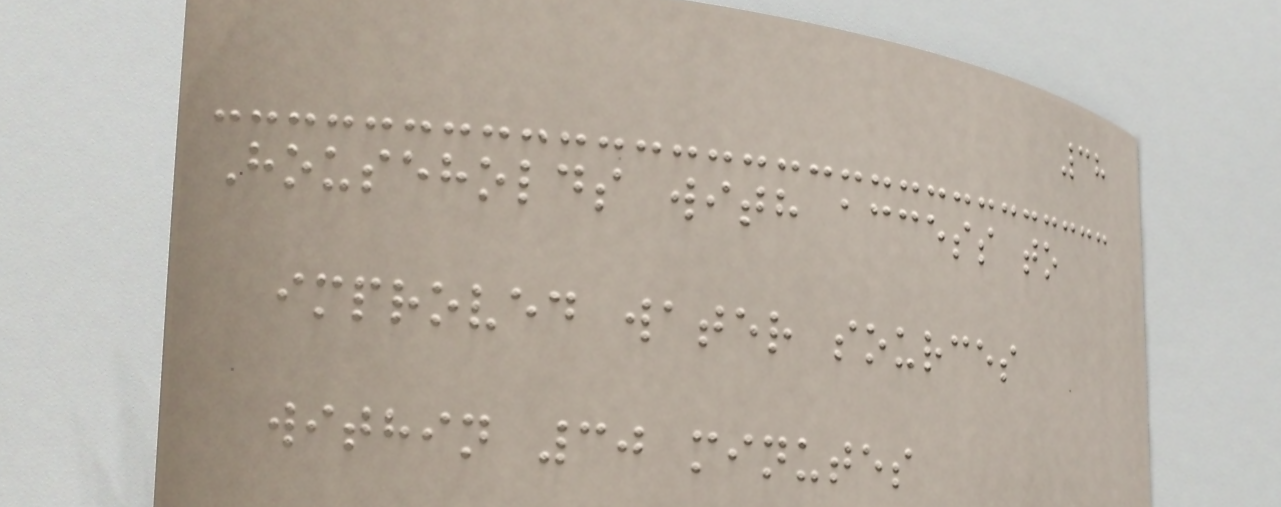38
Households with access to
improved water sources
within 30 minutes
